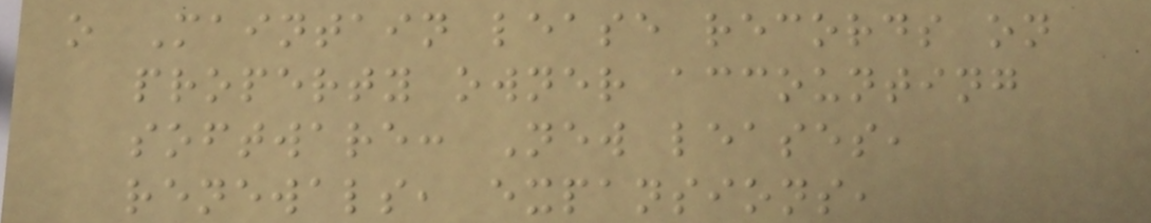o Maintain lease records on
property owner accounting
software: New leases,
renewals, expansions,
